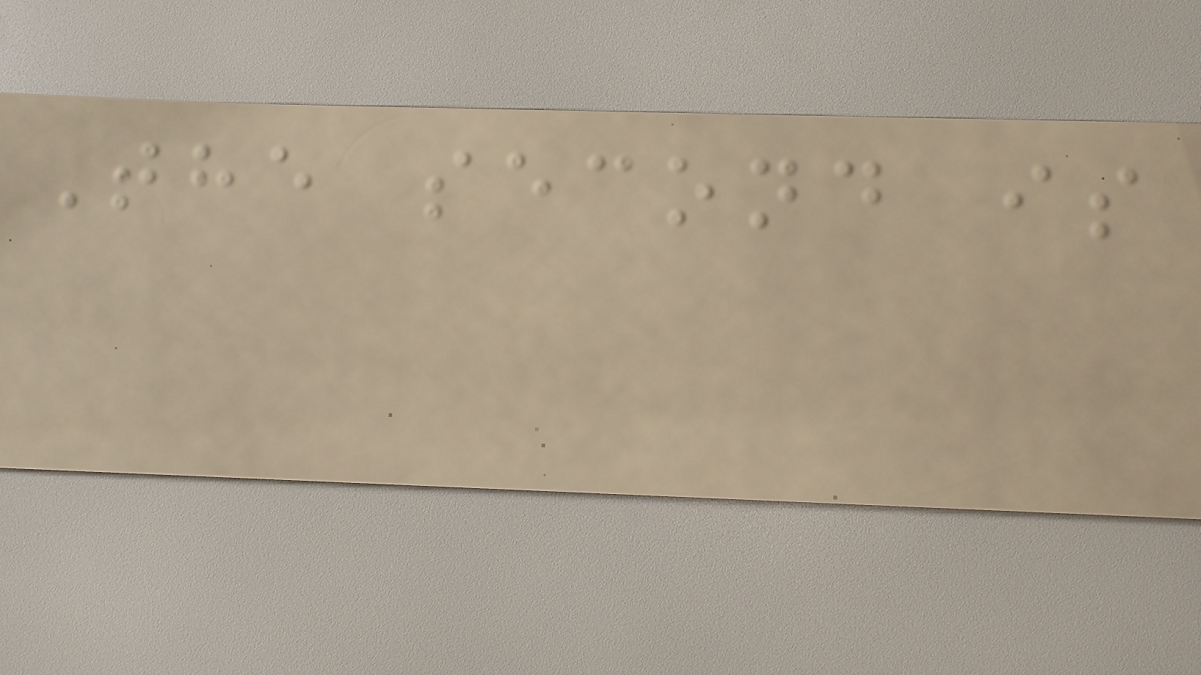The second is
